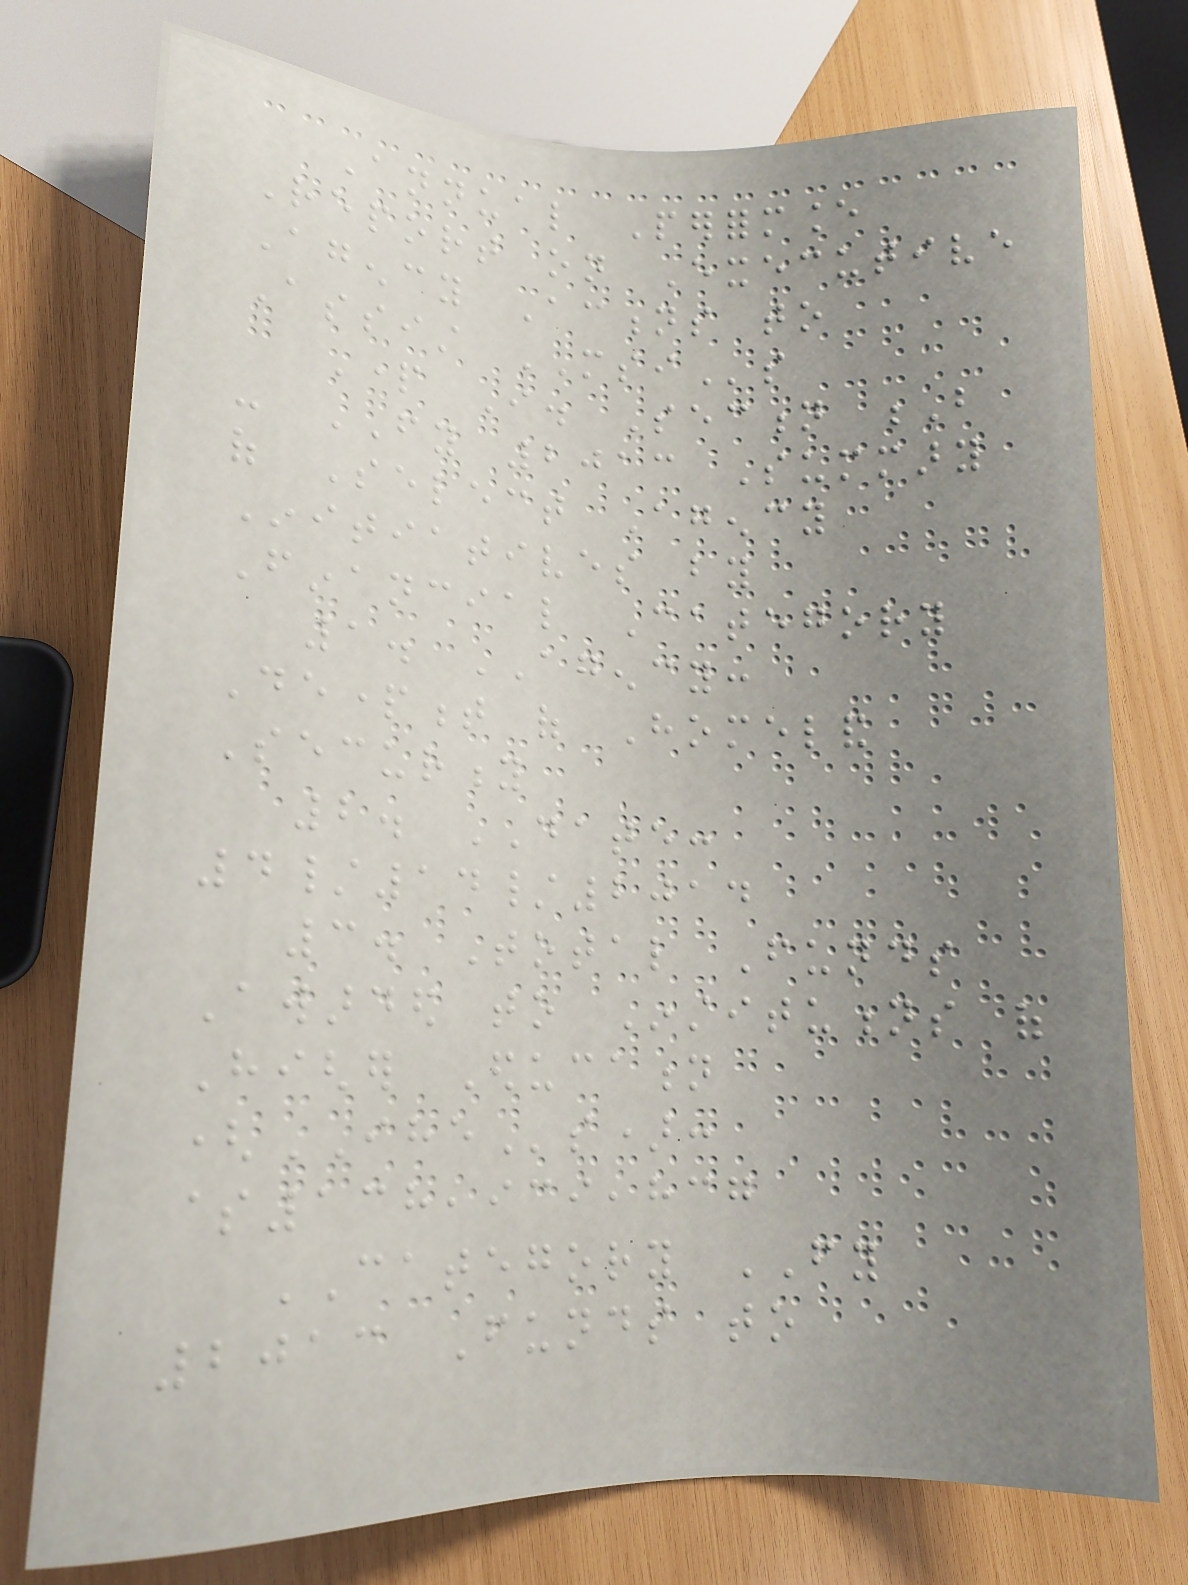Annual Performance
Report on Executive
Agency Actions to
Assist MSIs
Part I. Section B
- FY 2013 Summary
of Select Agency
Initiatives by
Financial Category
1. AGENCY:
Department of Homeland
Security
2. DATE:
4/14/2014
3. Total Funds
Awarded to Institutions of
Higher Education
(IHEs):
$138,939,837
CATEGORY FY
2013 Funds to
